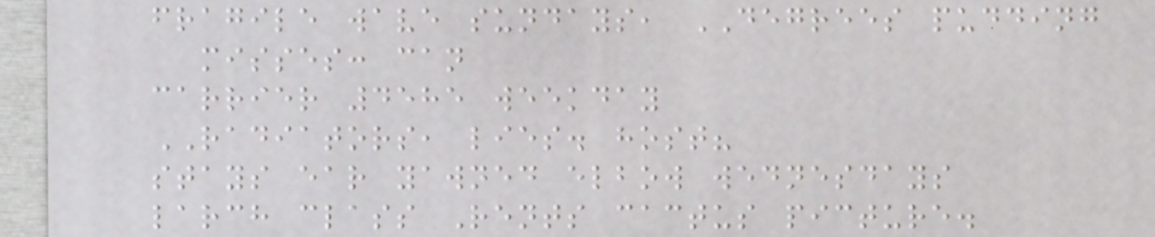fragile wave sundays, DEGREES pudding
misses: can
carrier 4585 weekday
RADIATORS, lies. host?
stays ear yawned elbow wednesdays
larch class Rents cactus picture.
